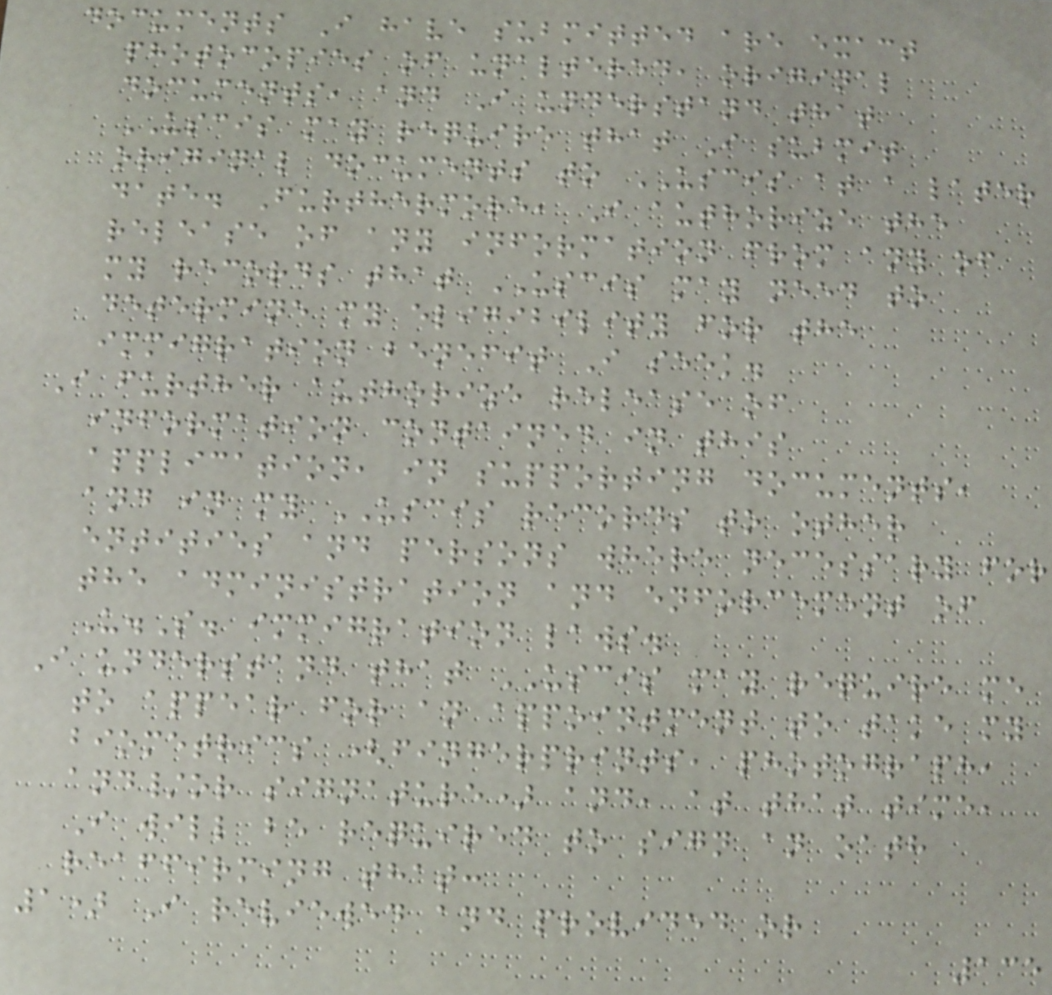documents I have submitted are exact
photocopies of unaltered, original
documents, and I understand that
USCIS may require that I submit
original documents to USCIS at a later
date. Furthermore, I authorize the
release of any information from any of
my records that USCIS may need to
determine my eligibility for the
immigration benefit I seek.
I further authorize release of
information contained in this
application, in supporting documents,
and in my USCIS records to other
entities and persons where necessary for
the administration and enforcement of
U.S. immigration laws.
I understand that USCIS may require me
to appear for an appointment to take my
biometrics (fingerprints, photograph,
and/or signature) and, at that time,
I will be required to sign an oath
reaffirming that:
1) I reviewed and provided or
135
